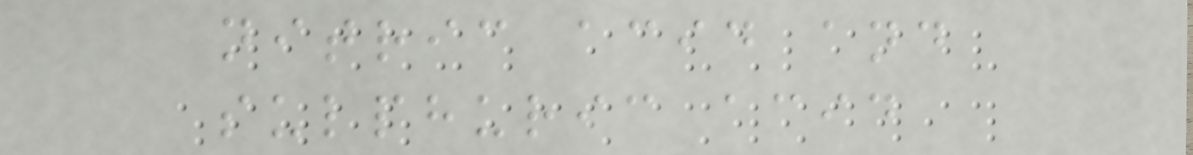nitric acid and
sulphuric acid
